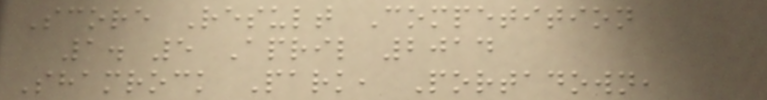Score Result Competition
1. 5 April 2014
Shamrock Park, Portadown,
